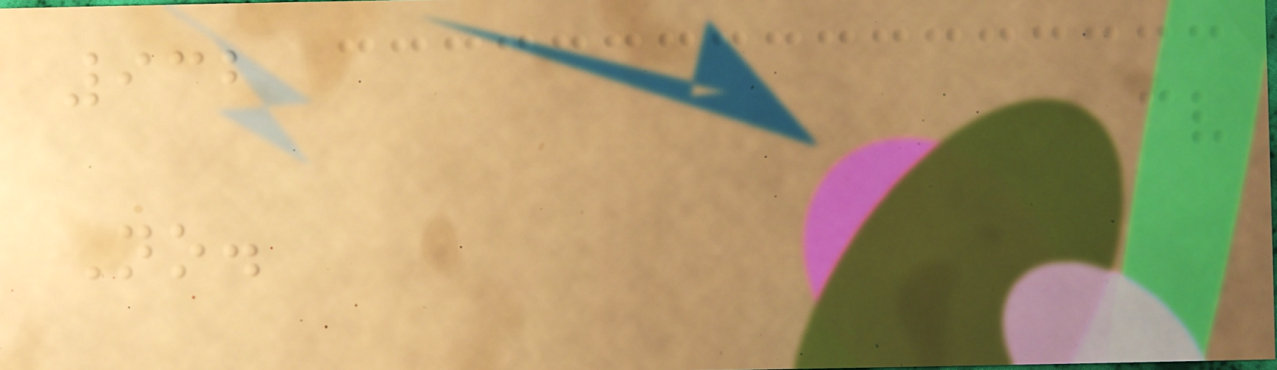932
No.
